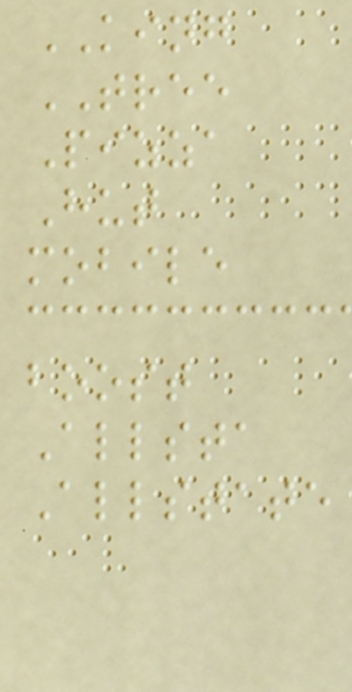KING
TREE
Pizza
Hut
mobile
boost
Allsta
Allstate
